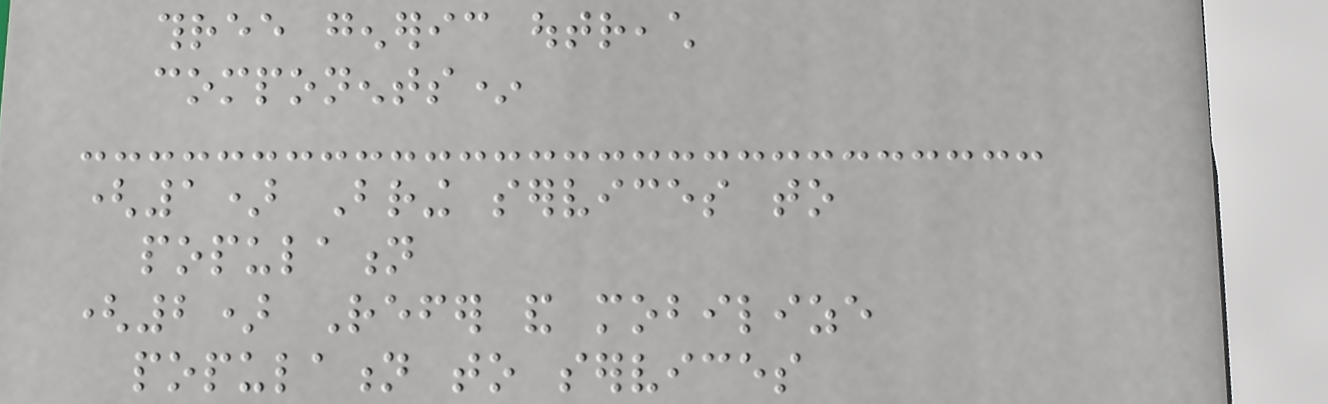three generic outreach
components*
(1) Bring services to
population
(2) Refer and mobilize
population to services
